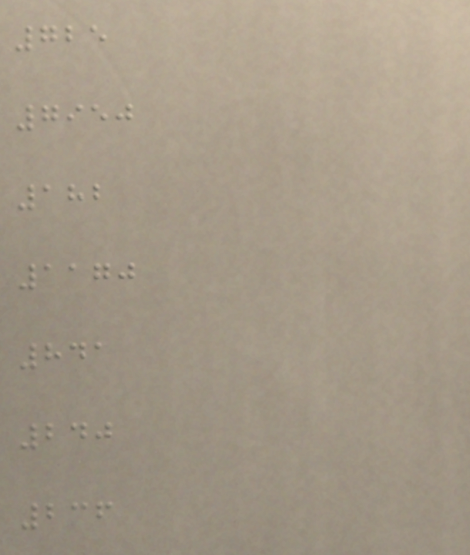725
7950
182
1170
841
240
236
